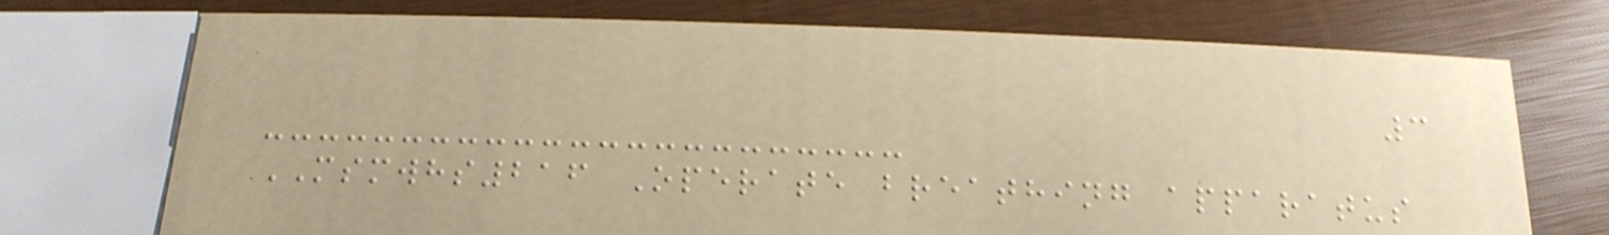3
MSMWHS216 Operate breathing apparatus
